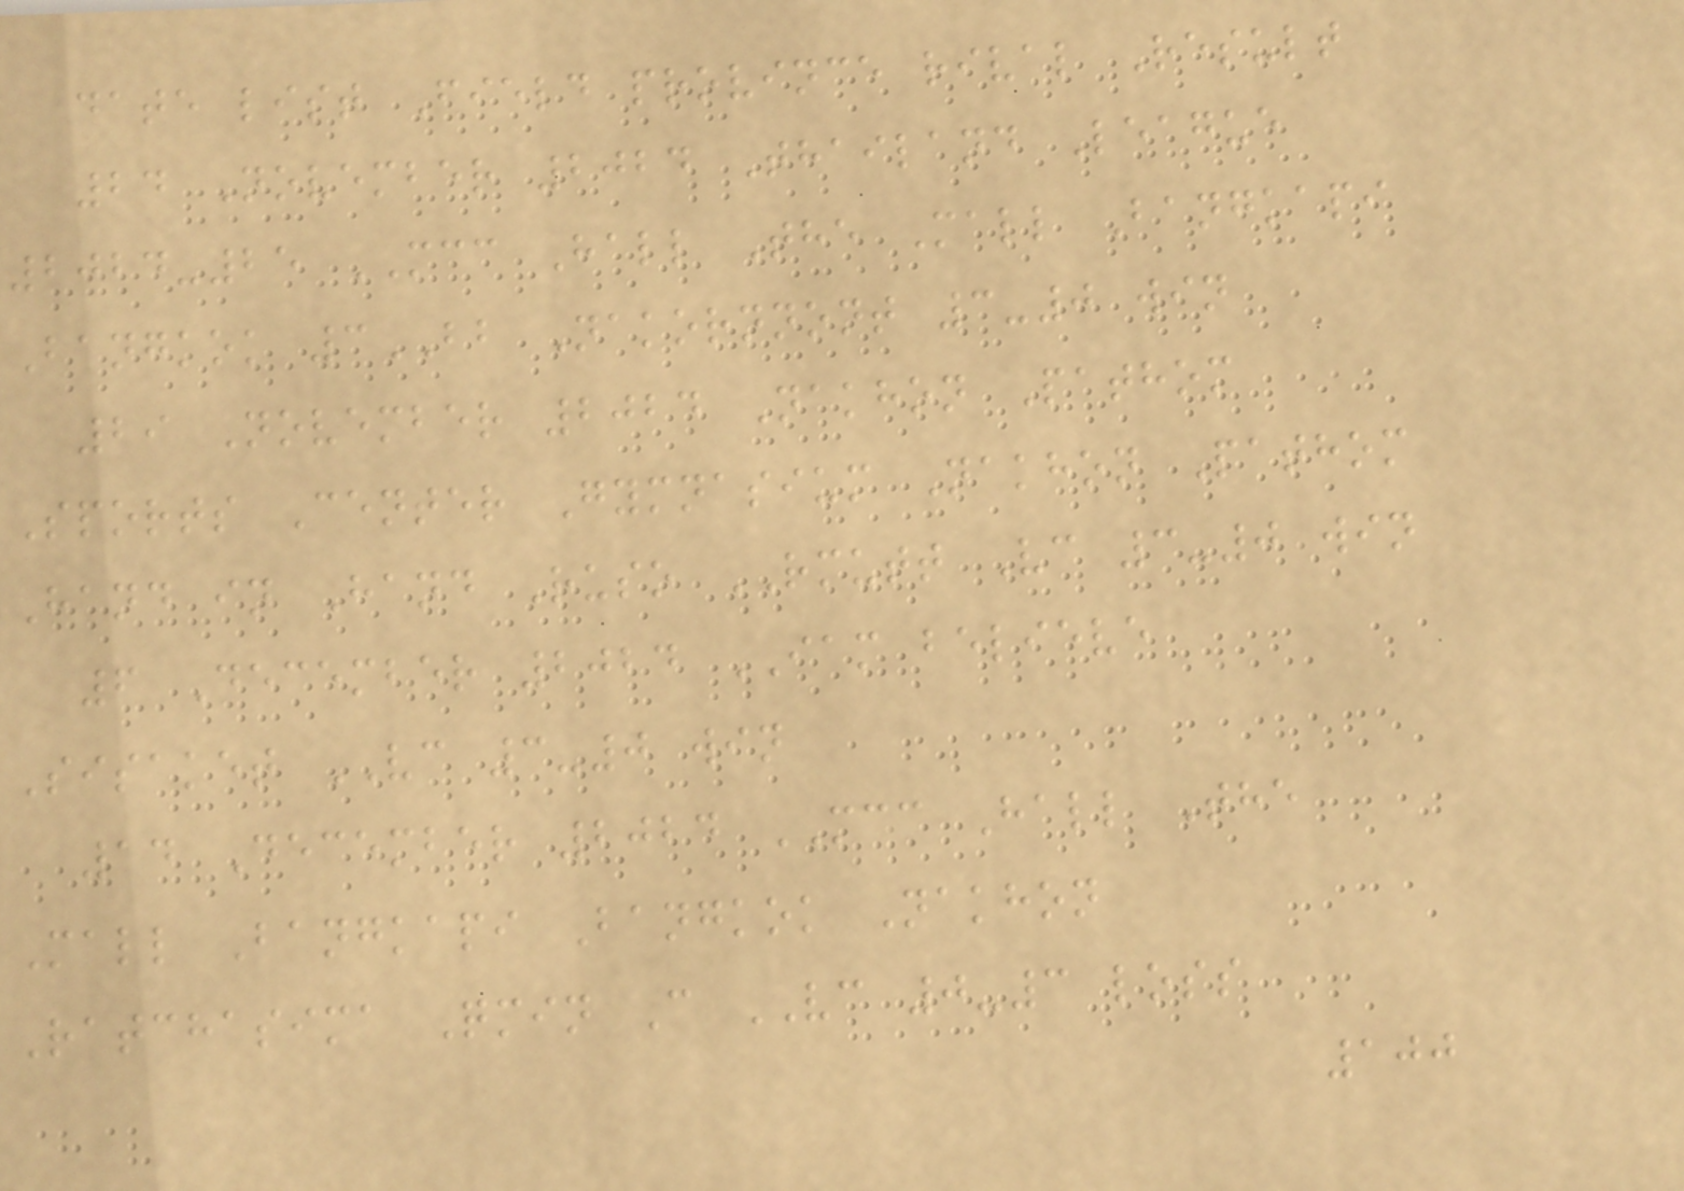date list Field province rival Result
24 November 2024 Thailand League
2024-25 MCC Hall The Mall Bangkapi
Bangkok 3BB Nakornnont 3-0 win
29 November 2024 Nakhon Pathom
Sports Center Gymnasium Nakhon Pathom
Hand in Hand Ruso RMUTT Vc 3-0 win
6 December 2024 IAM believe
Sisaket VC 3-0 win
14 December 2024 MCC Hall The
Mall Bangkapi Bangkok Nakhon
Ratchasima Qmin C VC 0-3 loss
100
